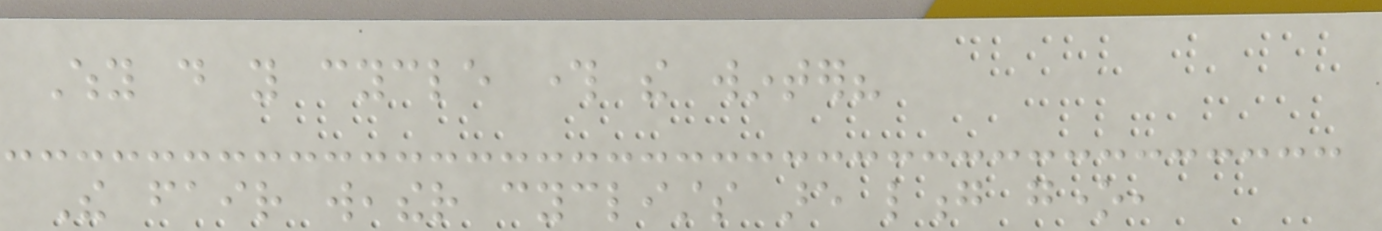Why do you cycle through the winter?
The fair weather cyclists are long gone,
